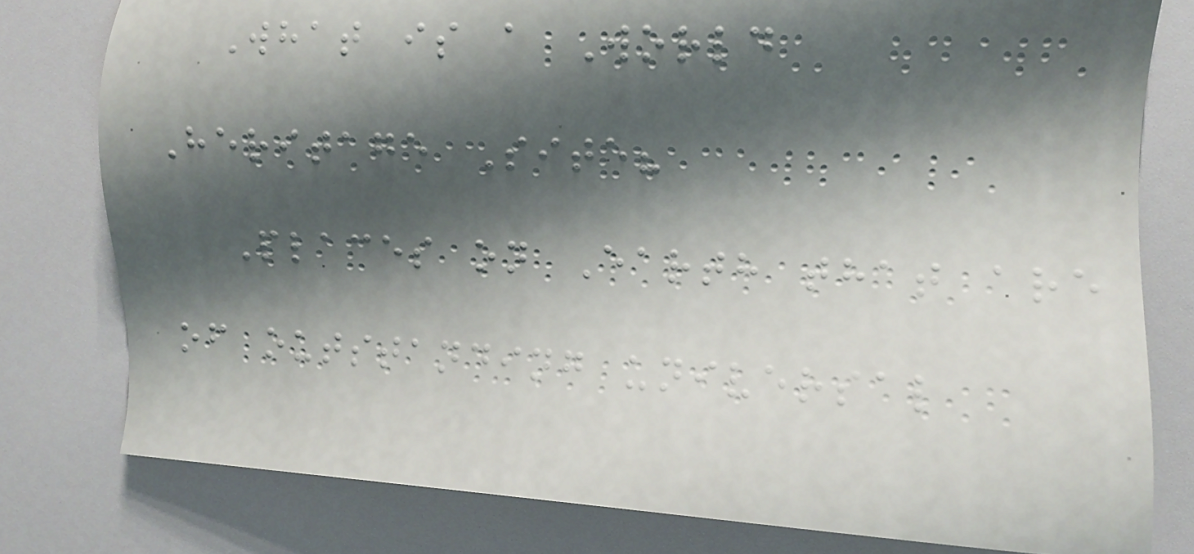What is a World
Heritage Site?
Places on Earth that are
of outstanding universal
